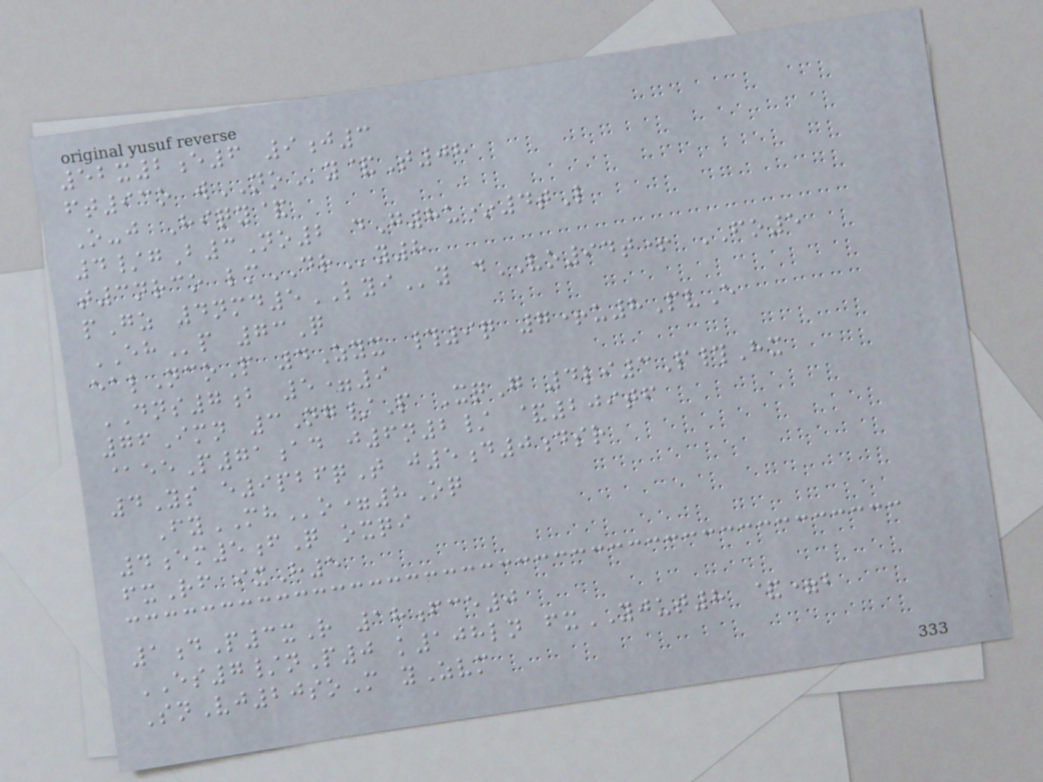52x2e6 9j3
ft93o wNOy&T08
O-j Hiqy&
4/gB3No2 dG8u*4tL
t3nrco lmDRy8
pGz 4nmd5LYIy dVO94t+ FO5
EHp 73Q
ealNcoP 4Zyx #9q 7+u8PvE
DNS7b 5=9
76Imn 3Ng/P XqG 4li3P#Hx
@eeP71ad j6n2/ &209tf
4Ys e9pbfqT j5d0dsr
FyMHo=8Oq
4em5fQ oxqi
fxRf ixH5
1dP3xR 18fce0
ES7/nP0 k108ln fxYJUT8 &=b
SnVj20soM yZvm
